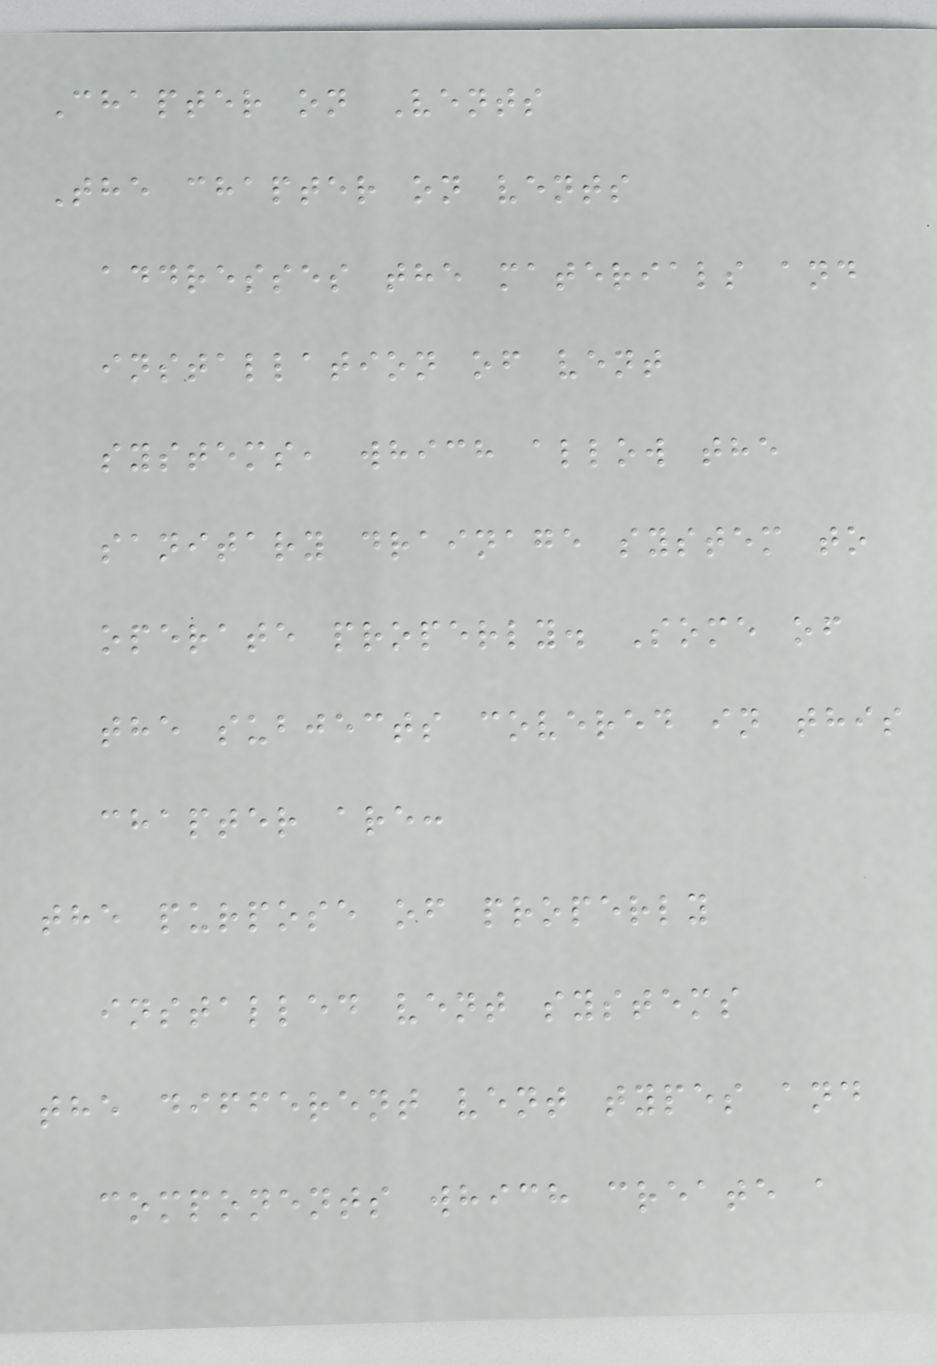Chapter on Vents
The chapter on vents
addresses the materials and
installation of vent
systems, which allow the
sanitary drainage system to
operate properly. Some of
the subjects covered in this
chapter are:
the purpose of properly
installed vent systems
the different vent types and
components which create a
